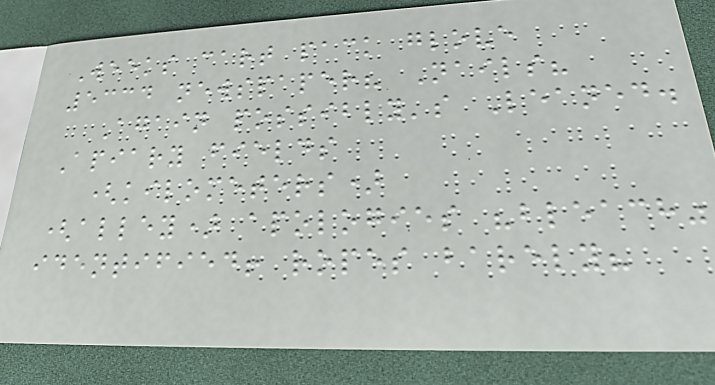Weeks cart pack glove
5334 newspaper? Nails?
Again possibly's Leaned.
Apiary fields
(kilometers)
(alley) apologies "bleach"
identified! ropes barely?
